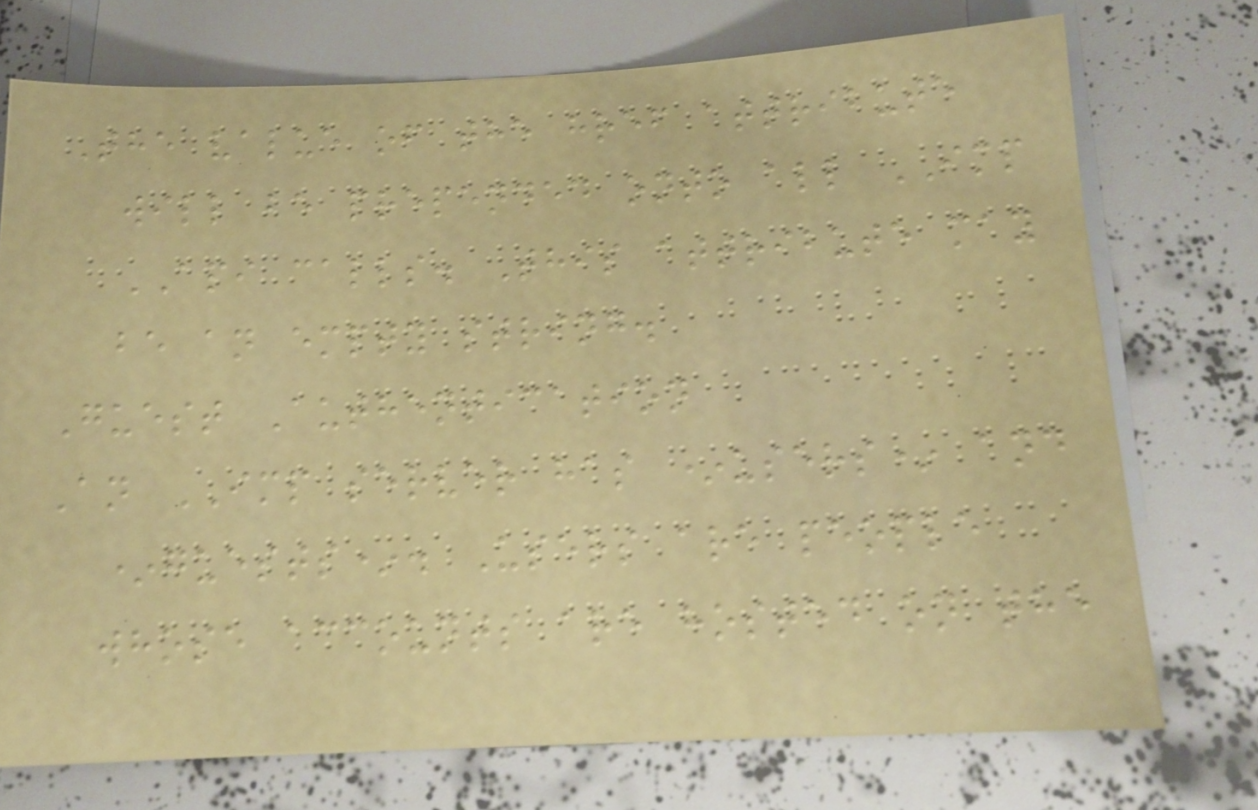The value of the href attribute
will be prepended onto all IMP
API calls. This attribute may
be an empty string.
Guest Authentication
An IMP server has *users* and
*guests*. Users are people
whose accounts are hosted on the
